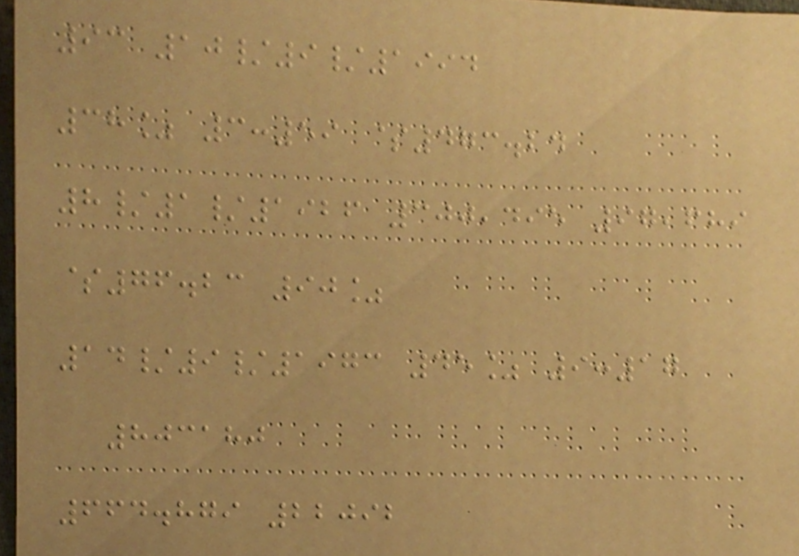93 10/9/1994
38% 3:59 $473.24
8/1/1926 300,495 97,689
$76.23 90%
14/9/1973 45% 9:17
803180
664.879 22092
